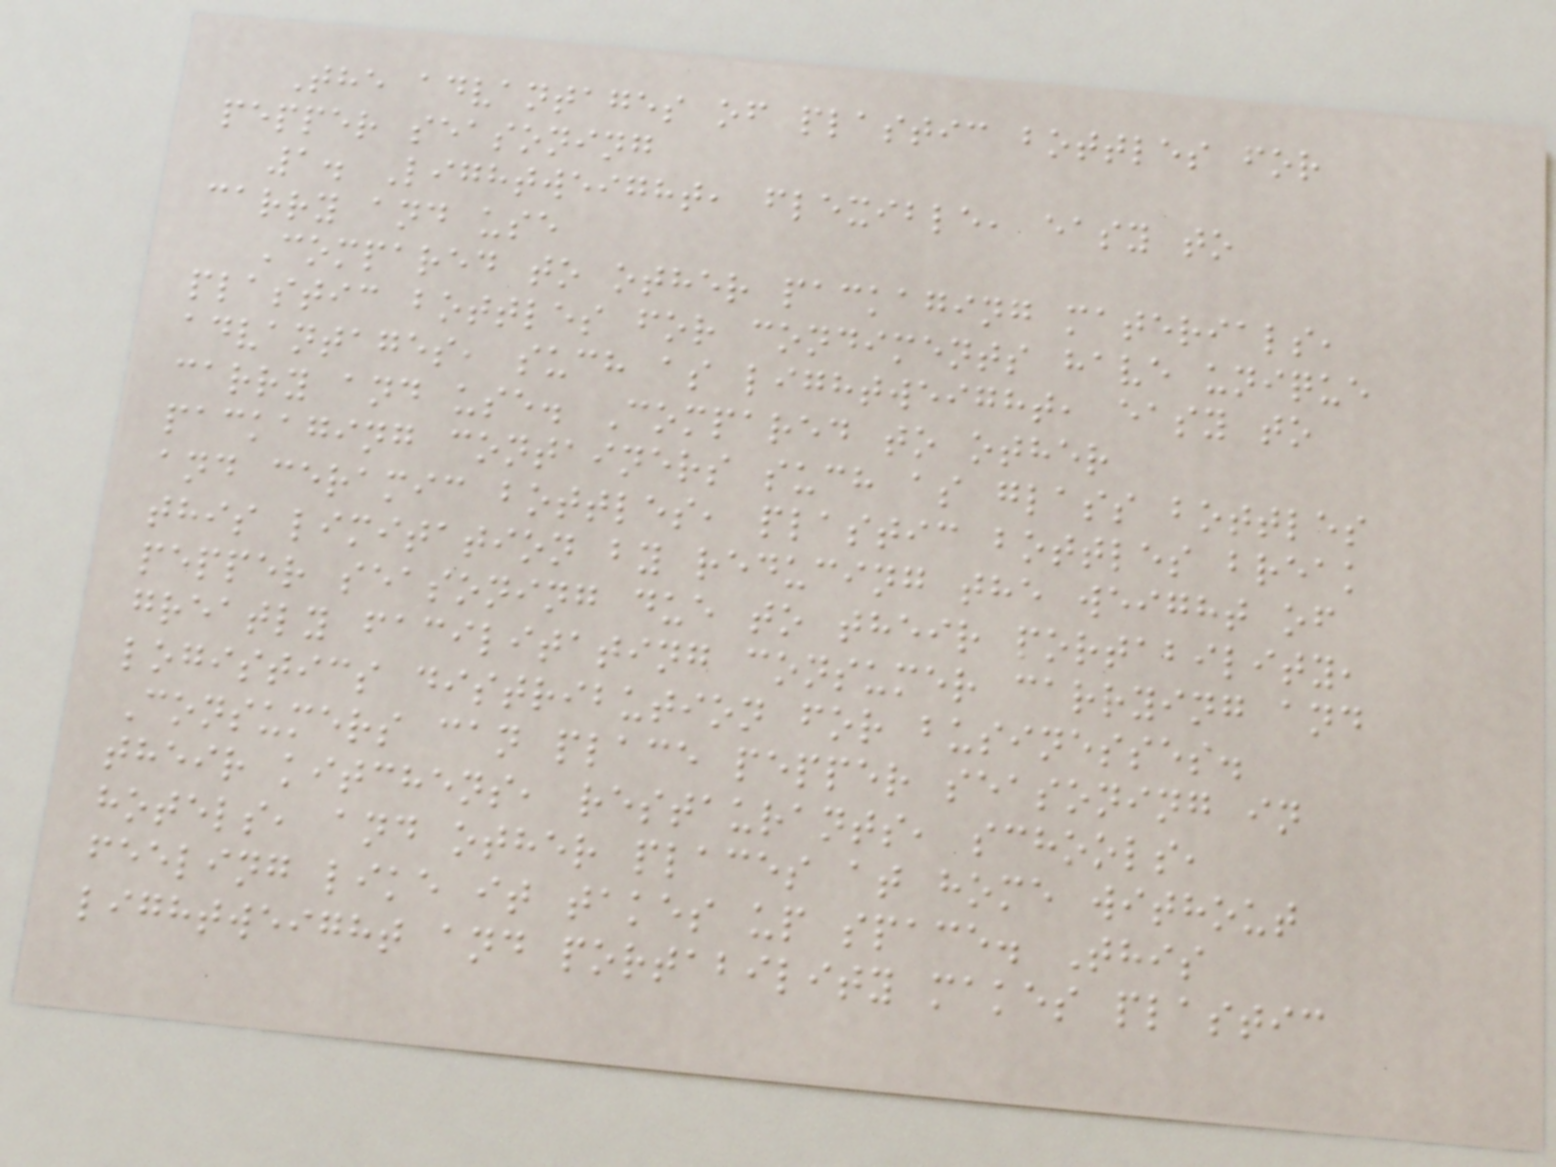The advantages of plastic bottles for
pepper seasoning
1. Lightweight, flexible, easy to
carry and use
Compared to other packaging materials,
plastic bottles for condiments have unique
advantages, such as lightweight, easy to
carry and use. Compared to other
packaging containers such as glass bottles
and ceramic bottles, plastic bottles break
this limitation by reducing the weight of
pepper seasoning due to their portability,
greatly facilitating consumer carrying and
logistics distribution for businesses.
Consumers can place pepper seasoning in
their kitchens, restaurants, schools,
hotels, and other places at home without
feeling like it takes up space. This
lightweight and portability makes plastic
